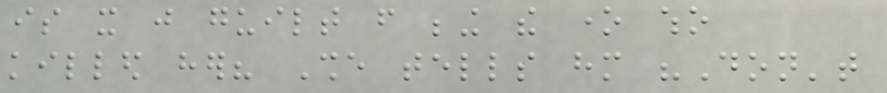is it just guilt from being the one who
killed her? She tells him "Don't
